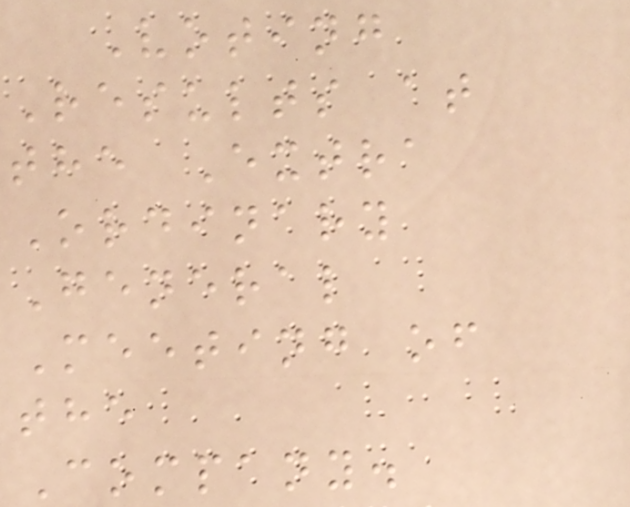Voting
Results at
the Extra
Ordinary
General
Meeting of
the
Company.
